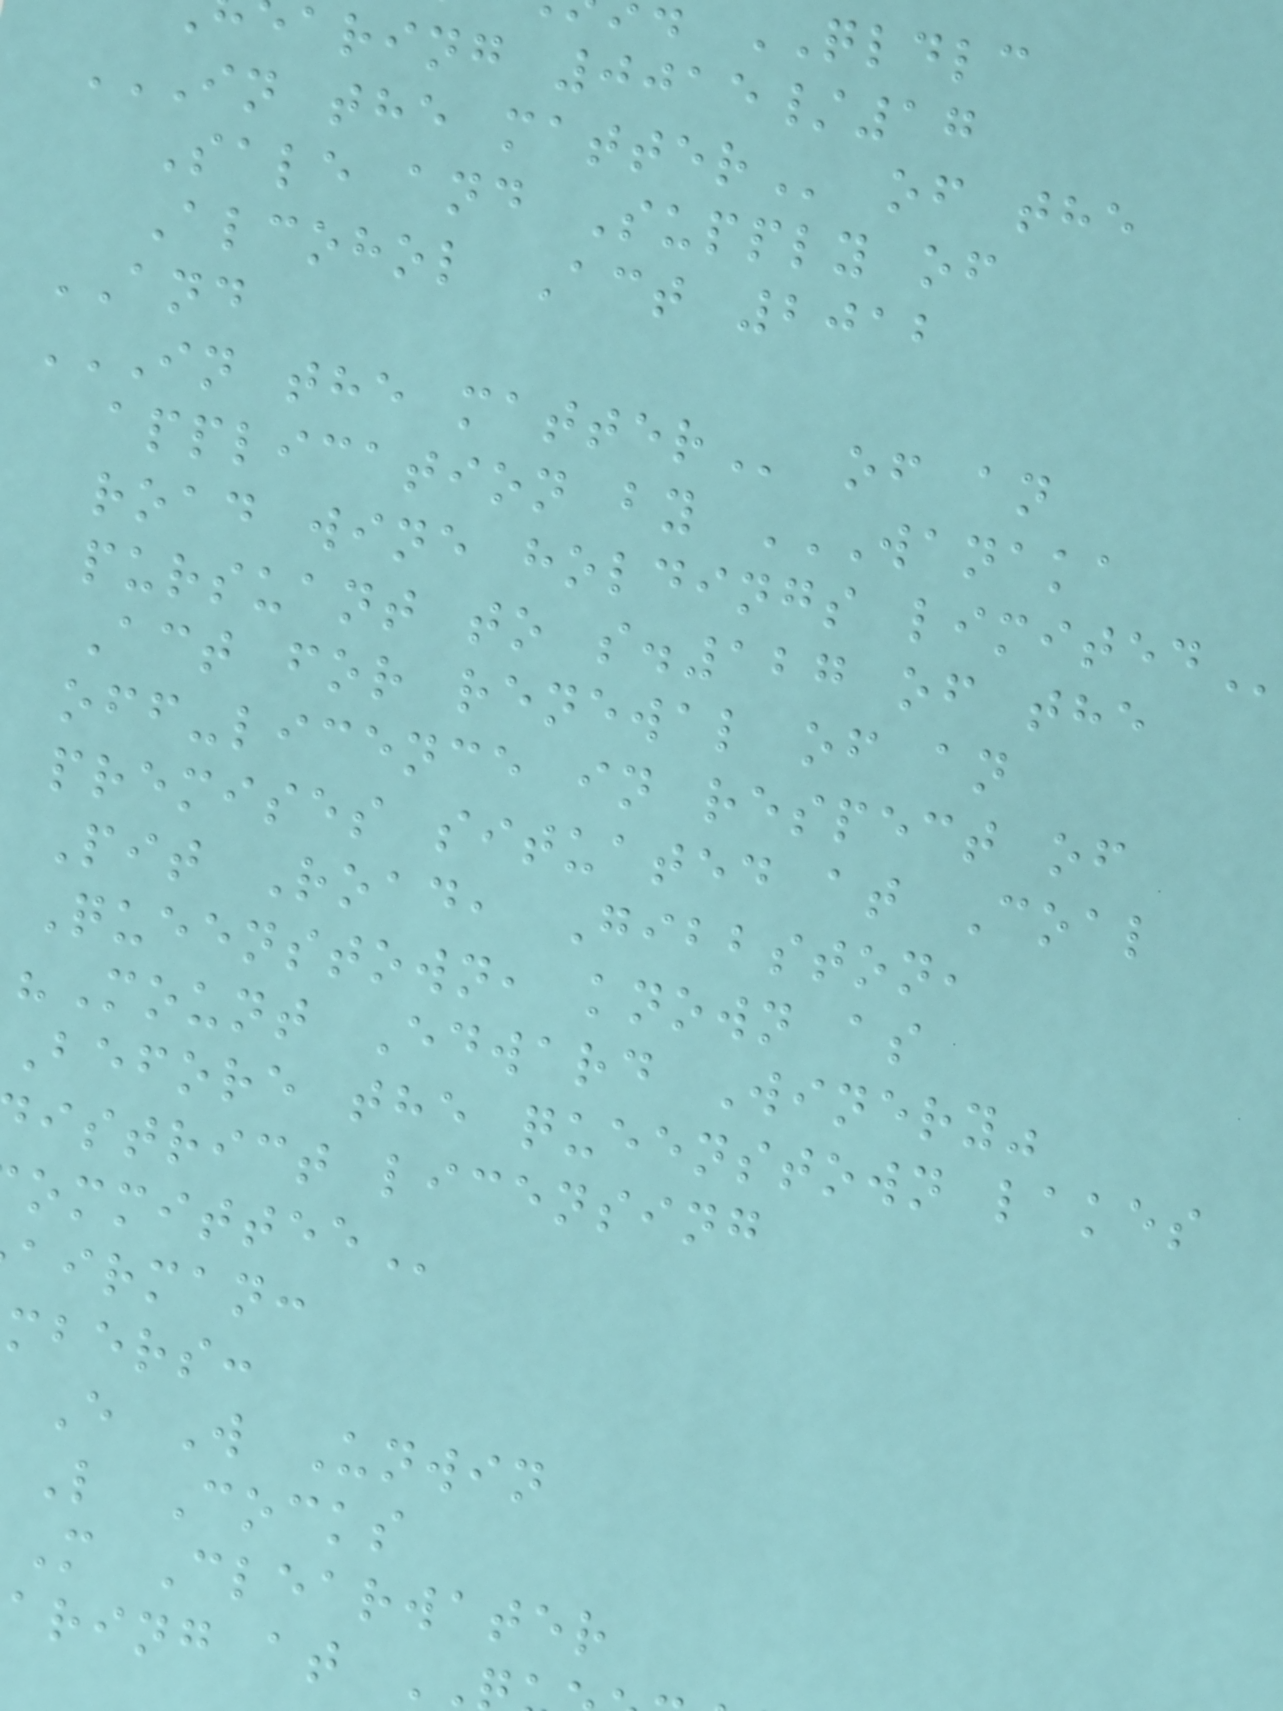QLDLC
aring 0015/17
IN THE MATTER of the
Sale and Supply of
Alcohol Act 2012
AND
IN THE MATTER of an
application by WANAKA
road wine holdings
pursuant to s.127 of the
Act for renewal of an
off-licence in respect of
premises situated at Coal
Pit Road, Gibbston,
Queenstown, known as
"Mount Edward Winery"
before the queenstown lakes
istrict licensing
airman:
mbers:
E W Unwin
L Cocks
M Clearwater
aring at
